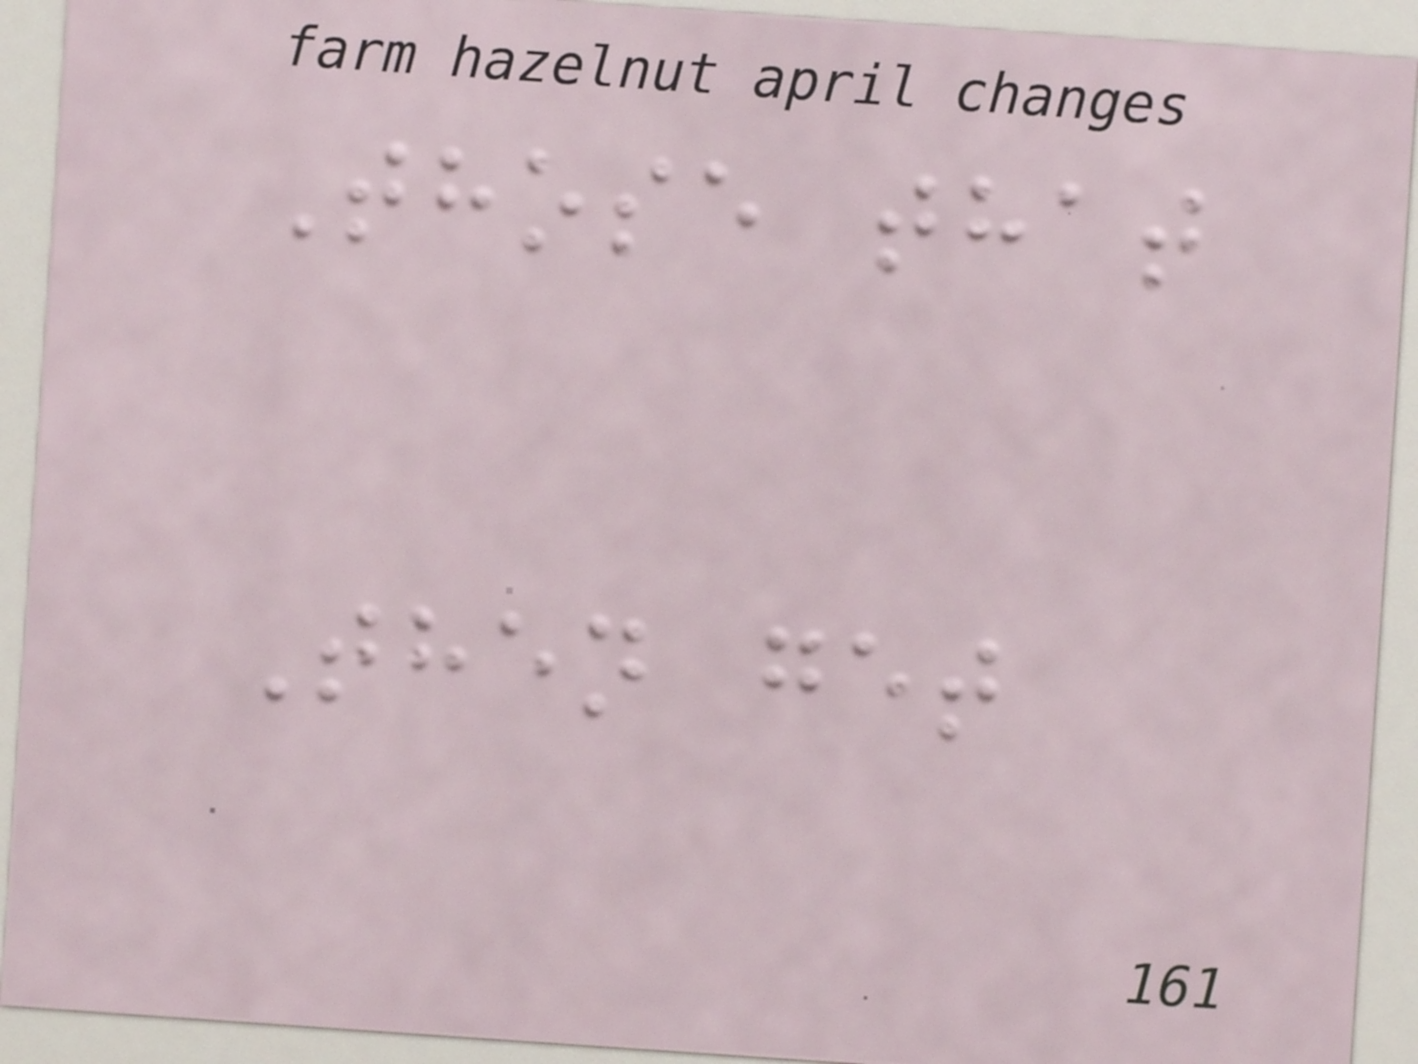Those that
Then get
